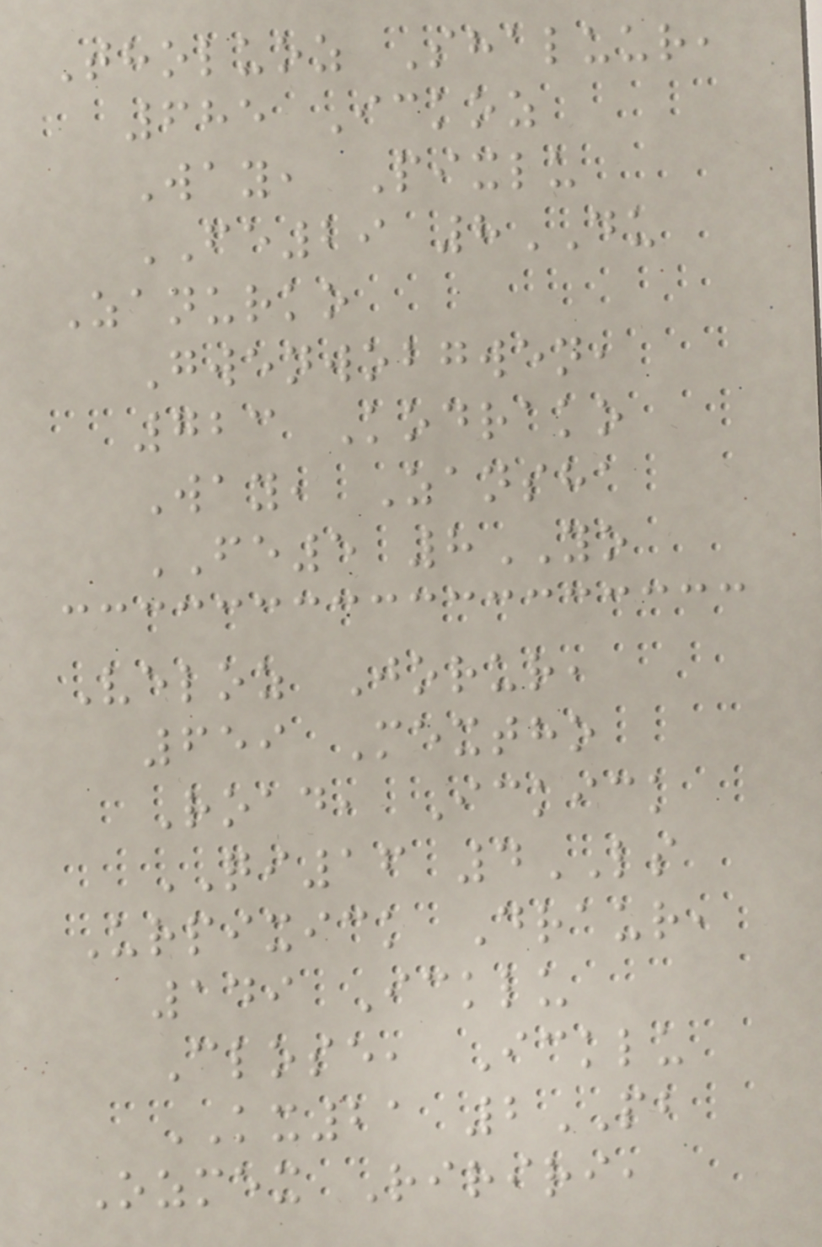Tholuoz Shaluur,
685 Ickoz
Way, Pixlu
FE29 8DU
Zanurko
Gwenwobgwen,
723 Kodrako
Way, Zansha
FE5 8YO
Veloz Jorur,
659 Mextho
Road, Ickick
QI16 4LS
Urpixick Draur,
149 Icklu
Close, Icklu
KX21 2PB
Ozmex Ririri,
